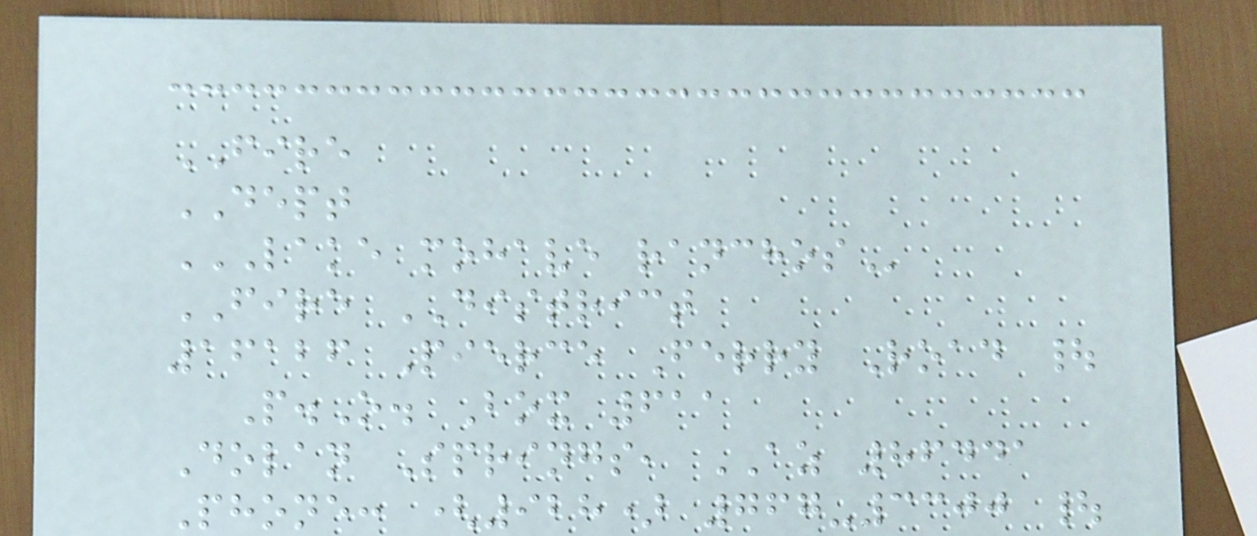FIRE
DEPT
LAKE MOHAVE RANCHOS
FIRE DISTRICT
16126 Pierce Ferry Road |
P.O. Box 611
Dolan Springs, AZ 86441
Phone: (928) 767-3300 |
